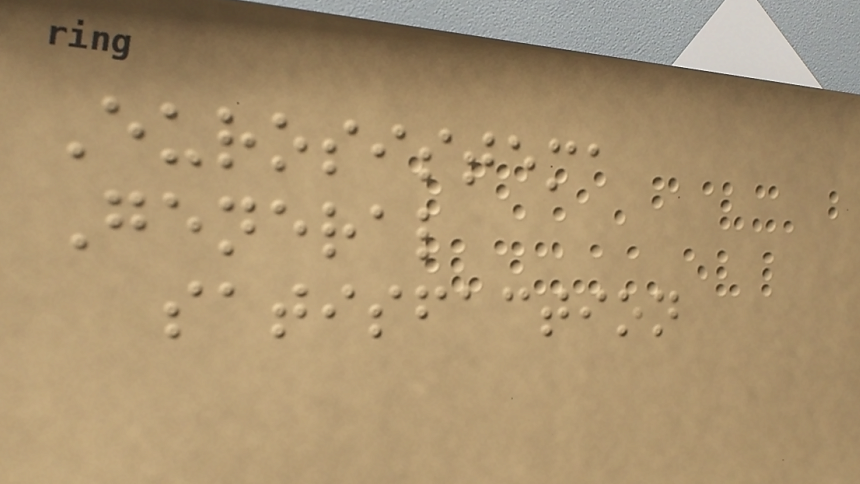Eurosistema
General
satisfaction
